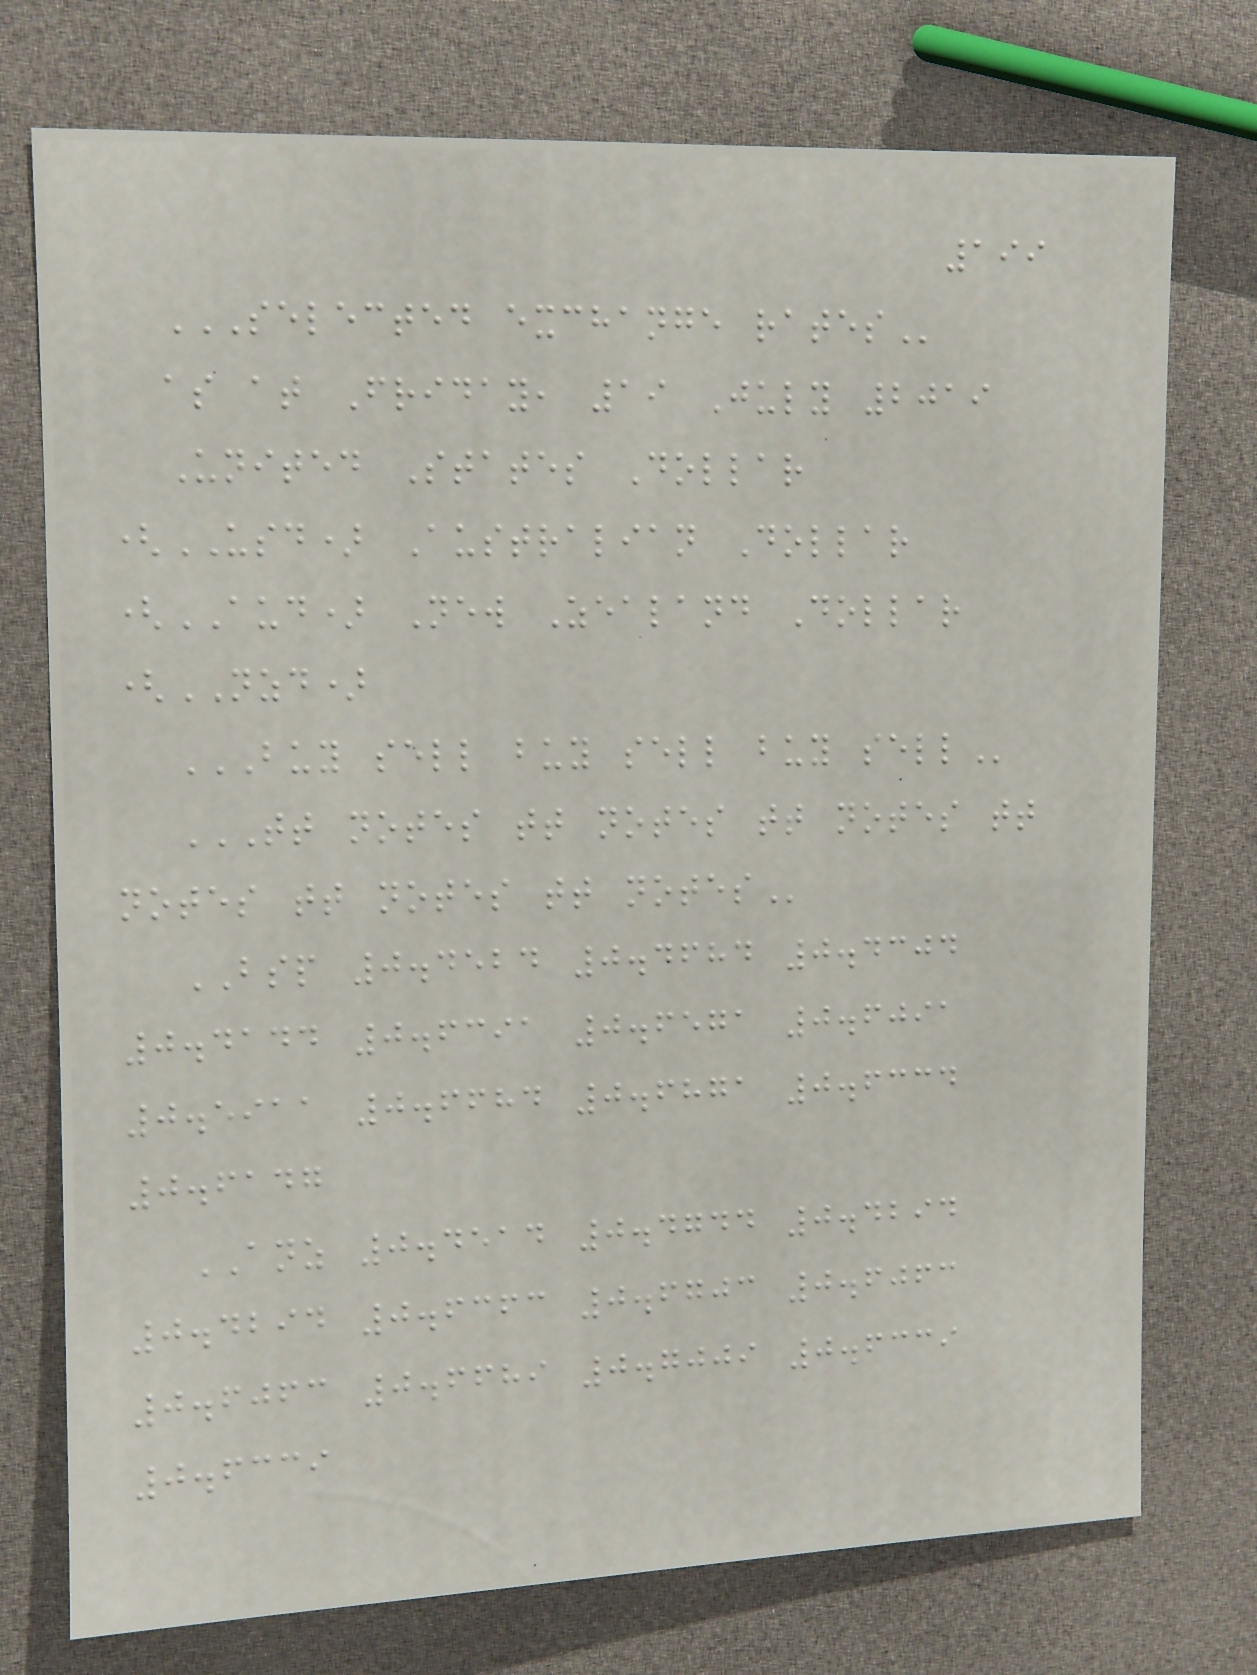199
SELECTED EXCHANGE RATES
as at Friday, 19 July 2019
United States Dollar
(USD) Australian Dollar
(AUD) New Zealand Dollar
(NZD)
BUY SELL BUY SELL BUY SELL
TT NOTES TT NOTES TT NOTES TT
NOTES TT NOTES TT NOTES
BSP 0.4524 0.4684 0.4304
0.4144 0.6391 0.6571 0.6091
0.5911 0.6684 0.6871 0.6334
0.6147
ANZ 0.4514 0.4744 0.4294
0.4294 0.6363 0.6703 0.6063
0.6063 0.6689 0.7009 0.6339
0.6339
